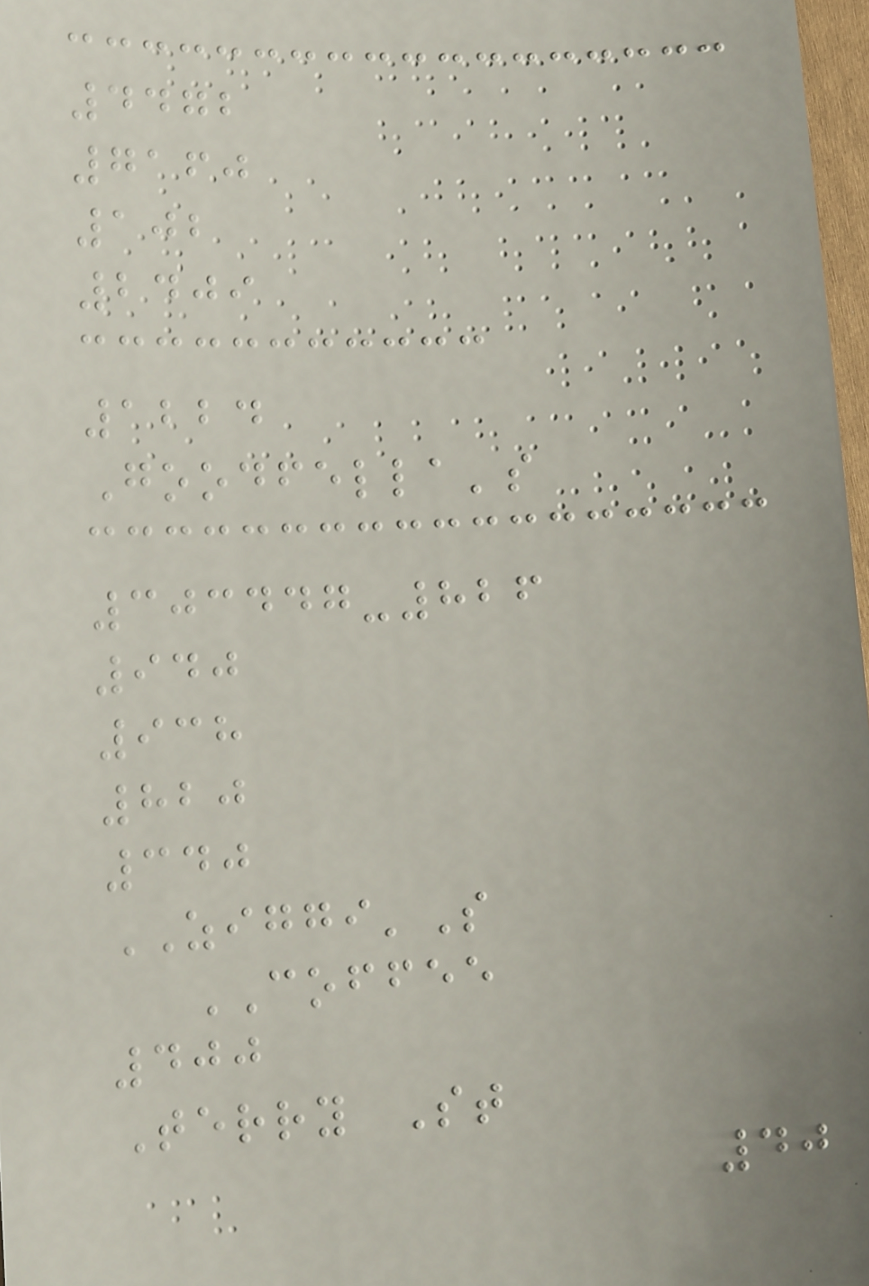4472
7160
102
2409
1224
Goodfella's
303447-826
940
938
820
340
ZIGGI'S
COFFEE
400
Terry St
40
